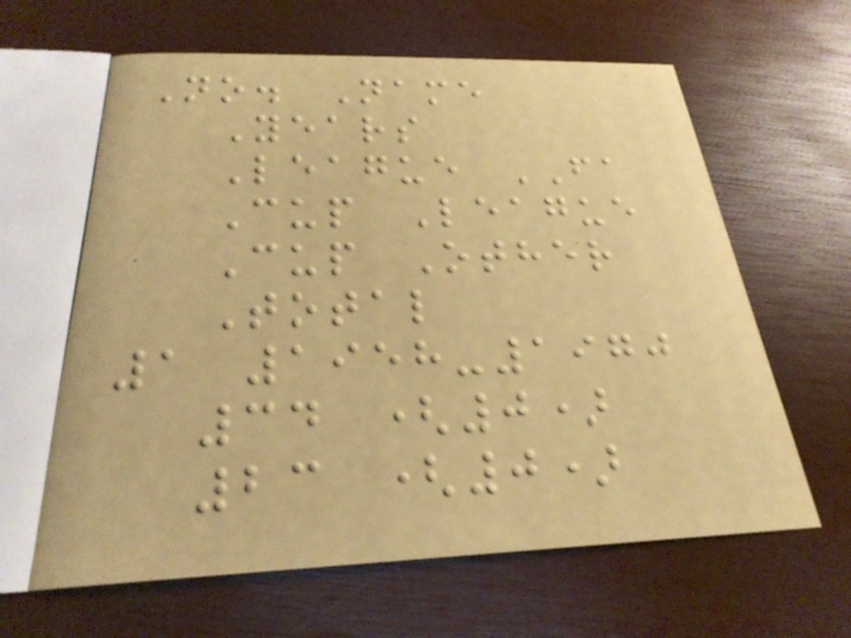No. Name
Years
League FA
Cup League
Cup Other
Total
1 1958-1970
34 (0)
23 (0)
